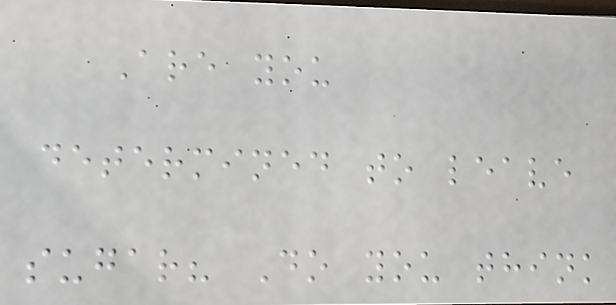Are you
determined to leave
sugar? Do you think
